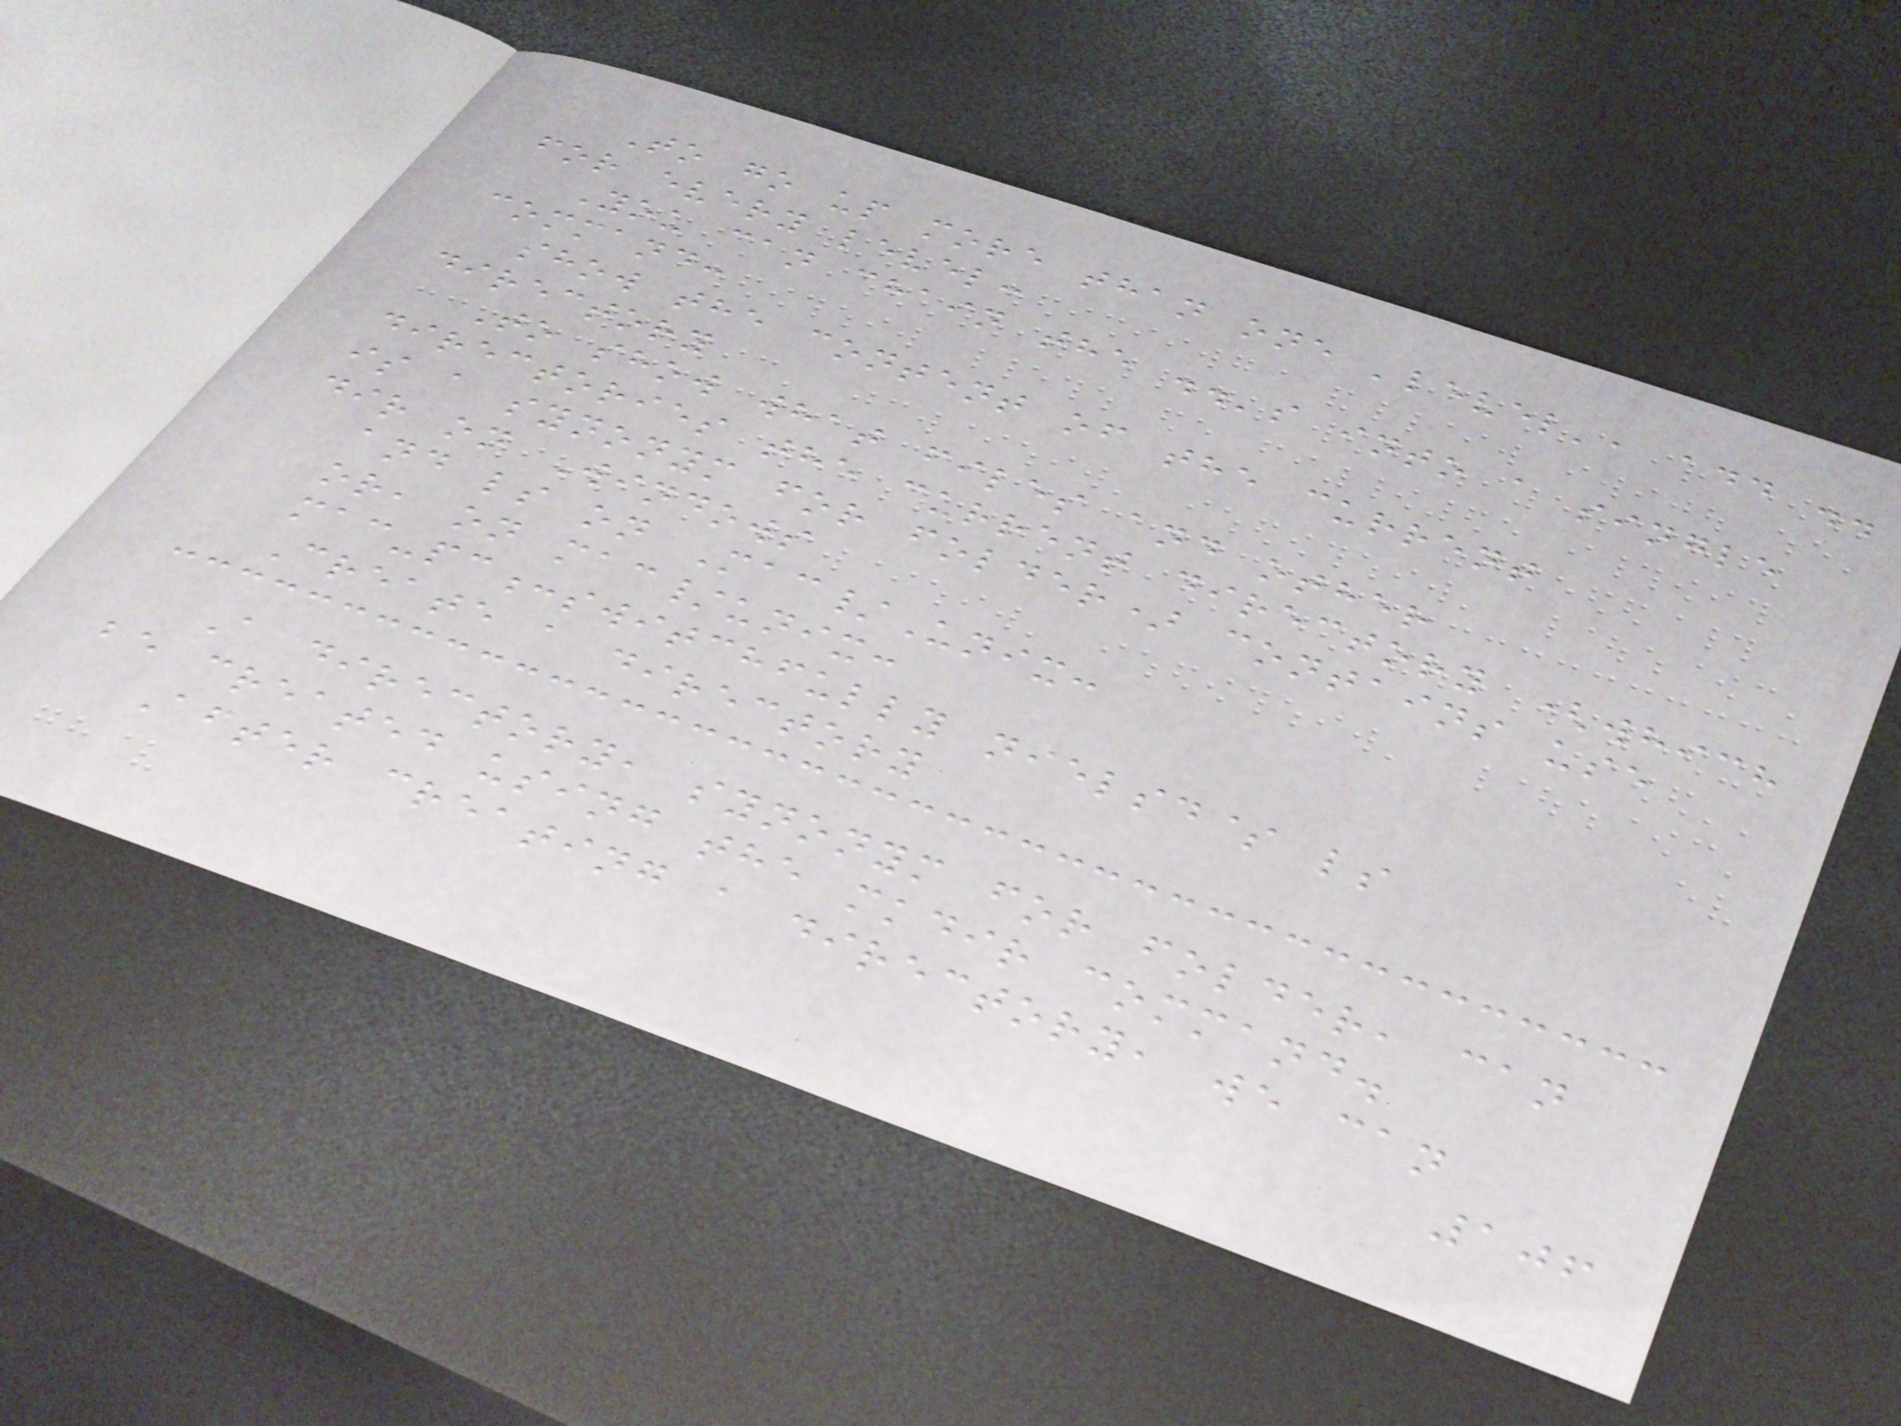To go up more than one 'level', add ..
for every level:
You can chain the ..'s into a single
command:
show the content of the current
directory
To show what files and other
directories the current directory (which
is a synonym for folder) contains use
dir on Windows
and ls on Mac/Unix:
or, on mac/unix:
mac-pc:switchfully nielsd$ ls
Create a directory
A directory, synonym for folder, can
be created using the mkdir command.
After creating a directory, we can
106
